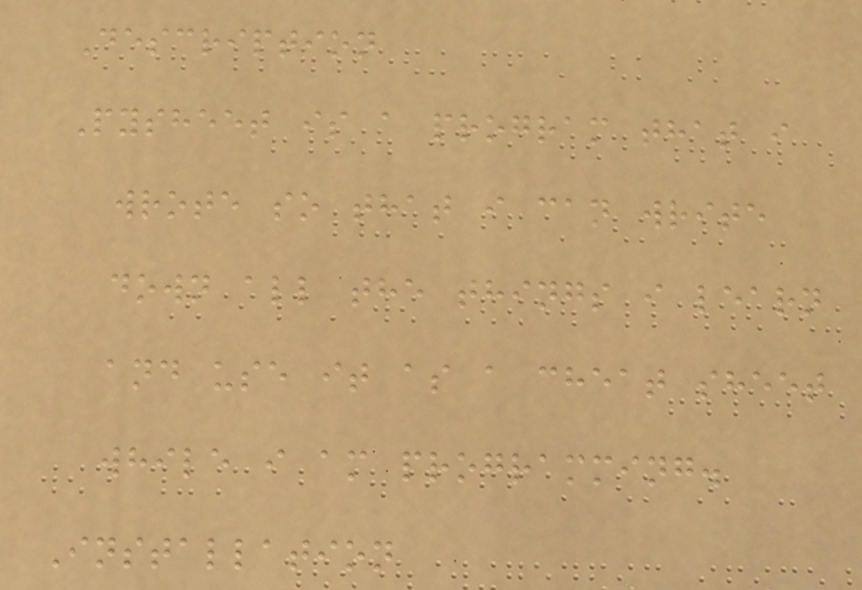Description
Pysheet is a program that i
wrote so that i can write
down all the things i learn
and use it as a cheat sheet
while i am programming.
Installation
